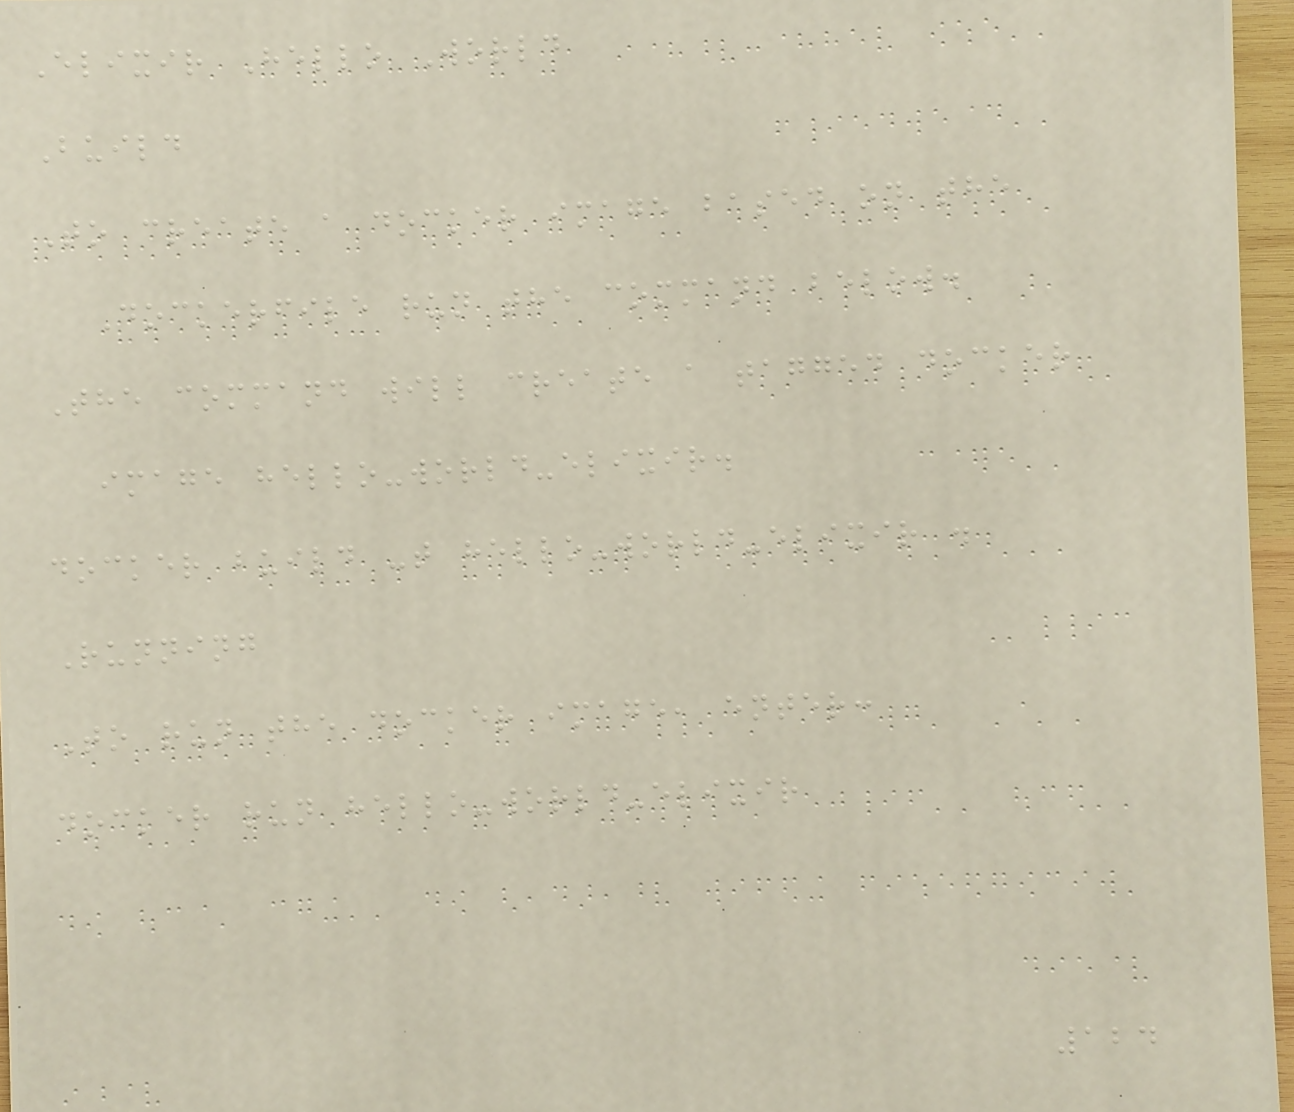Elixir Hello World
Build
To create a docker image based on the
Dockerfile run the command below.
The command will create a tagged docker
image hello-world-elixir.
docker build -t hello-world-elixir .
Running
To run the docker image, enter:
docker run hello-world-elixir
124
